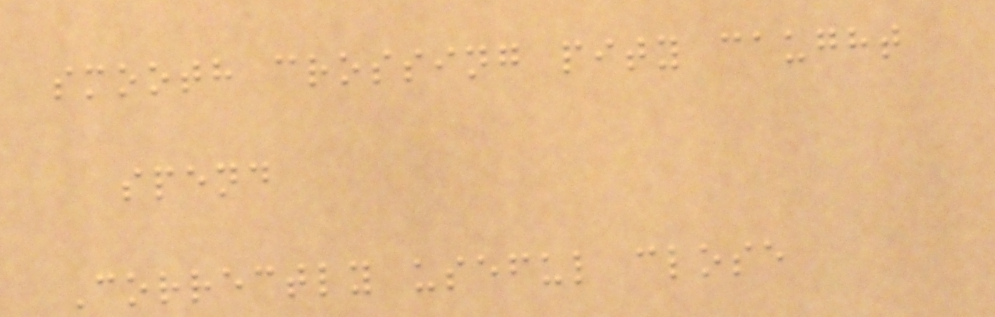smooth crossing pity caught
spend
Correctly useful close
